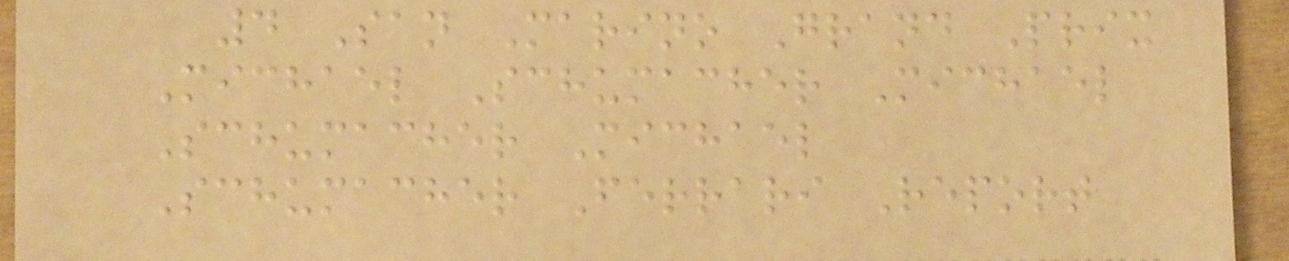4 San Marino Grand Prix
Michael Schumacher Michael
Schumacher Michael
Schumacher Ferrari Report
